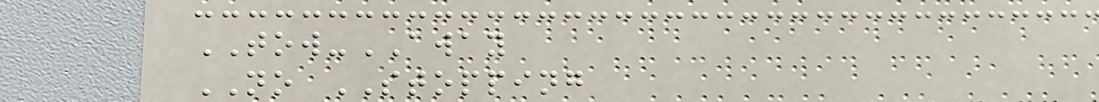TOW-AWAY
NO STOPPING
